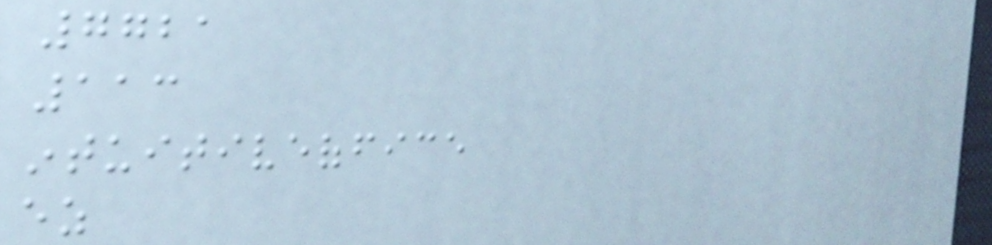7721
113
intuitiveoffice
ez
